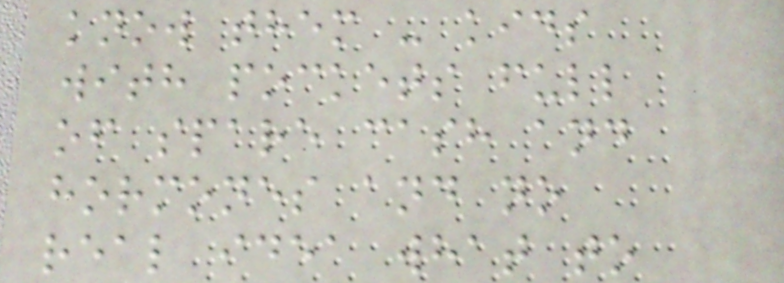know them - kids
with pockets full
of spare cash and
hormones and no
real idea what to
